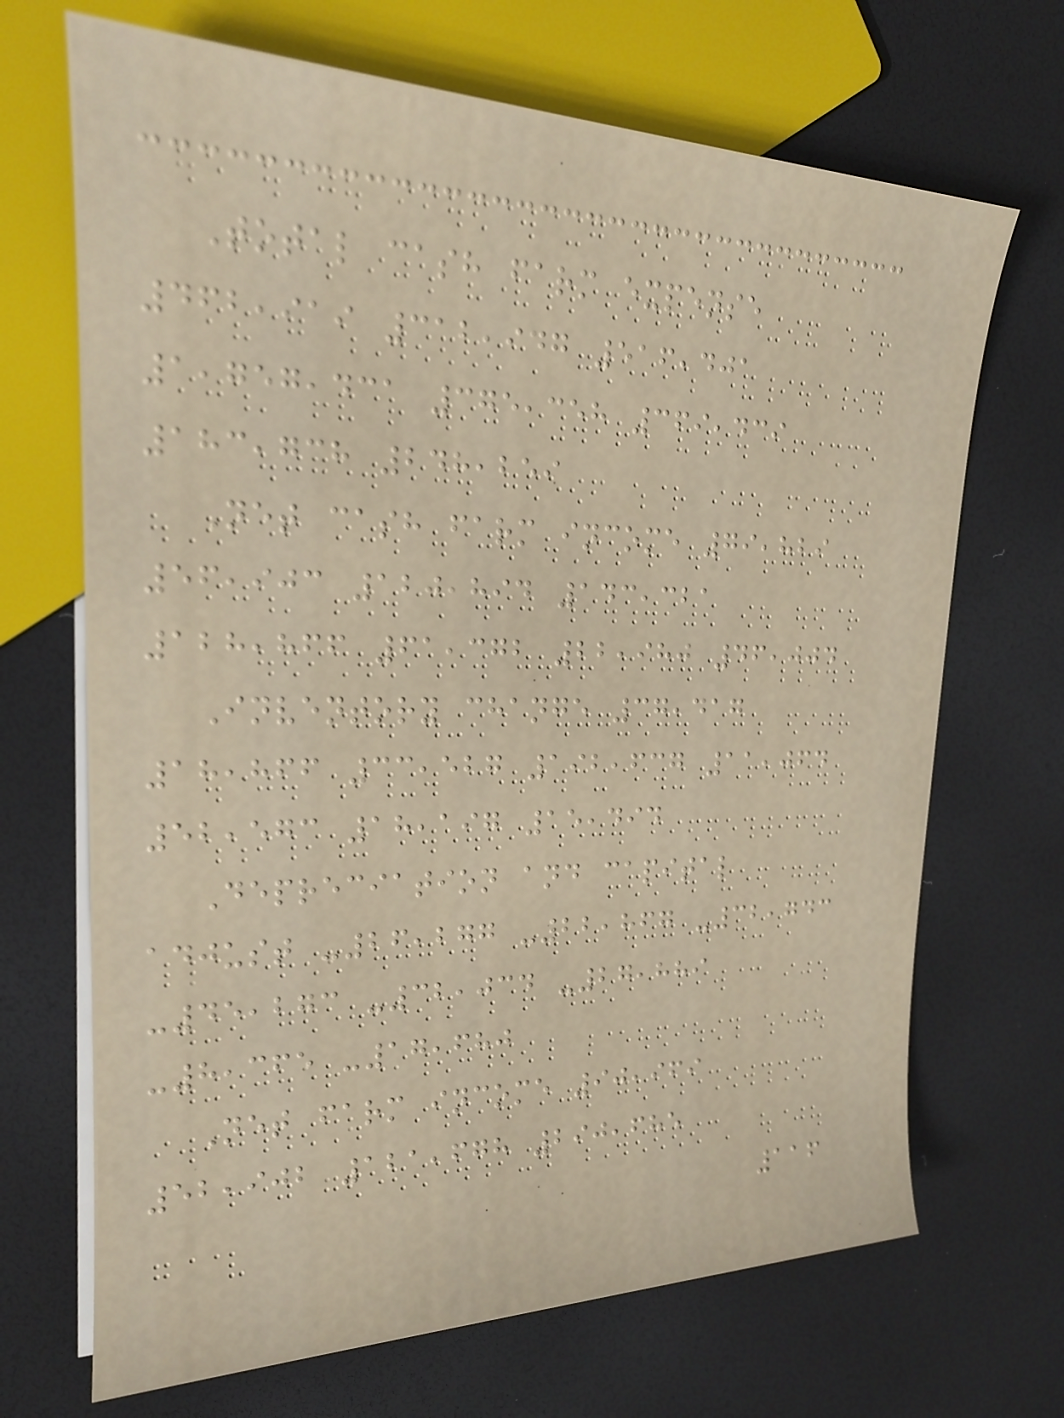Total cash farm expense
462,919 312,947 516,401
1,757,431 375,358 369,439
183,738 248,259
Net cash farm income 79,829
56,903 120,894 143,321
128,866 61,372 22,980 46,004
Inventory change 37,417
18,866 33,527 192,637 11,064
52,573 18,197 15,494
Depreciation and capital
adjust -26,277 -22,867 -32,743
-45,273 -32,034 -27,889
-8,365 -17,680
Net farm income 90,969
52,902 121,678 290,685
116
